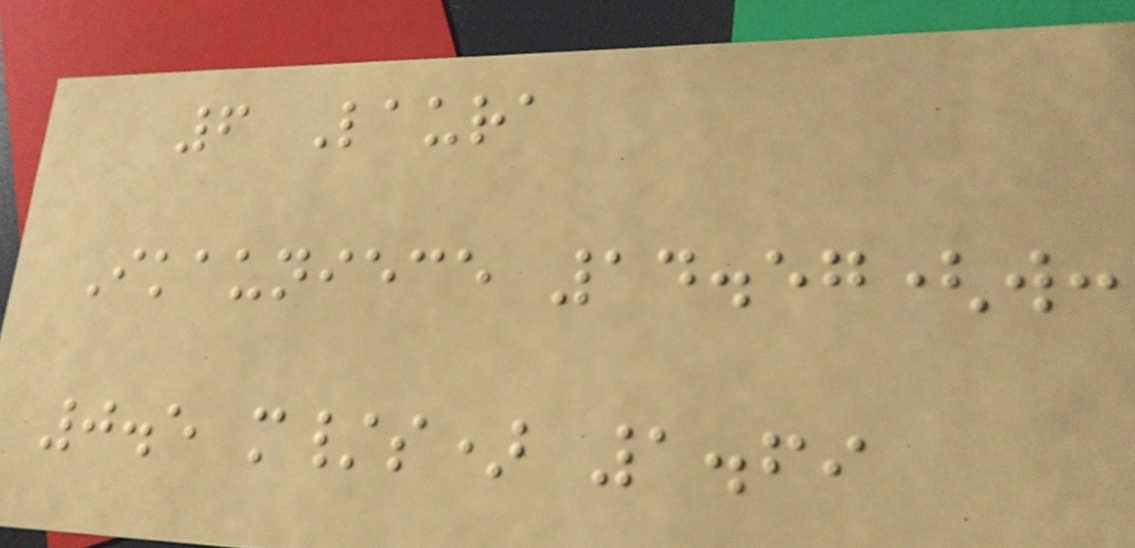6 Laura
Ikauniece 14.57(w:
0.5 m/s) 1.69
